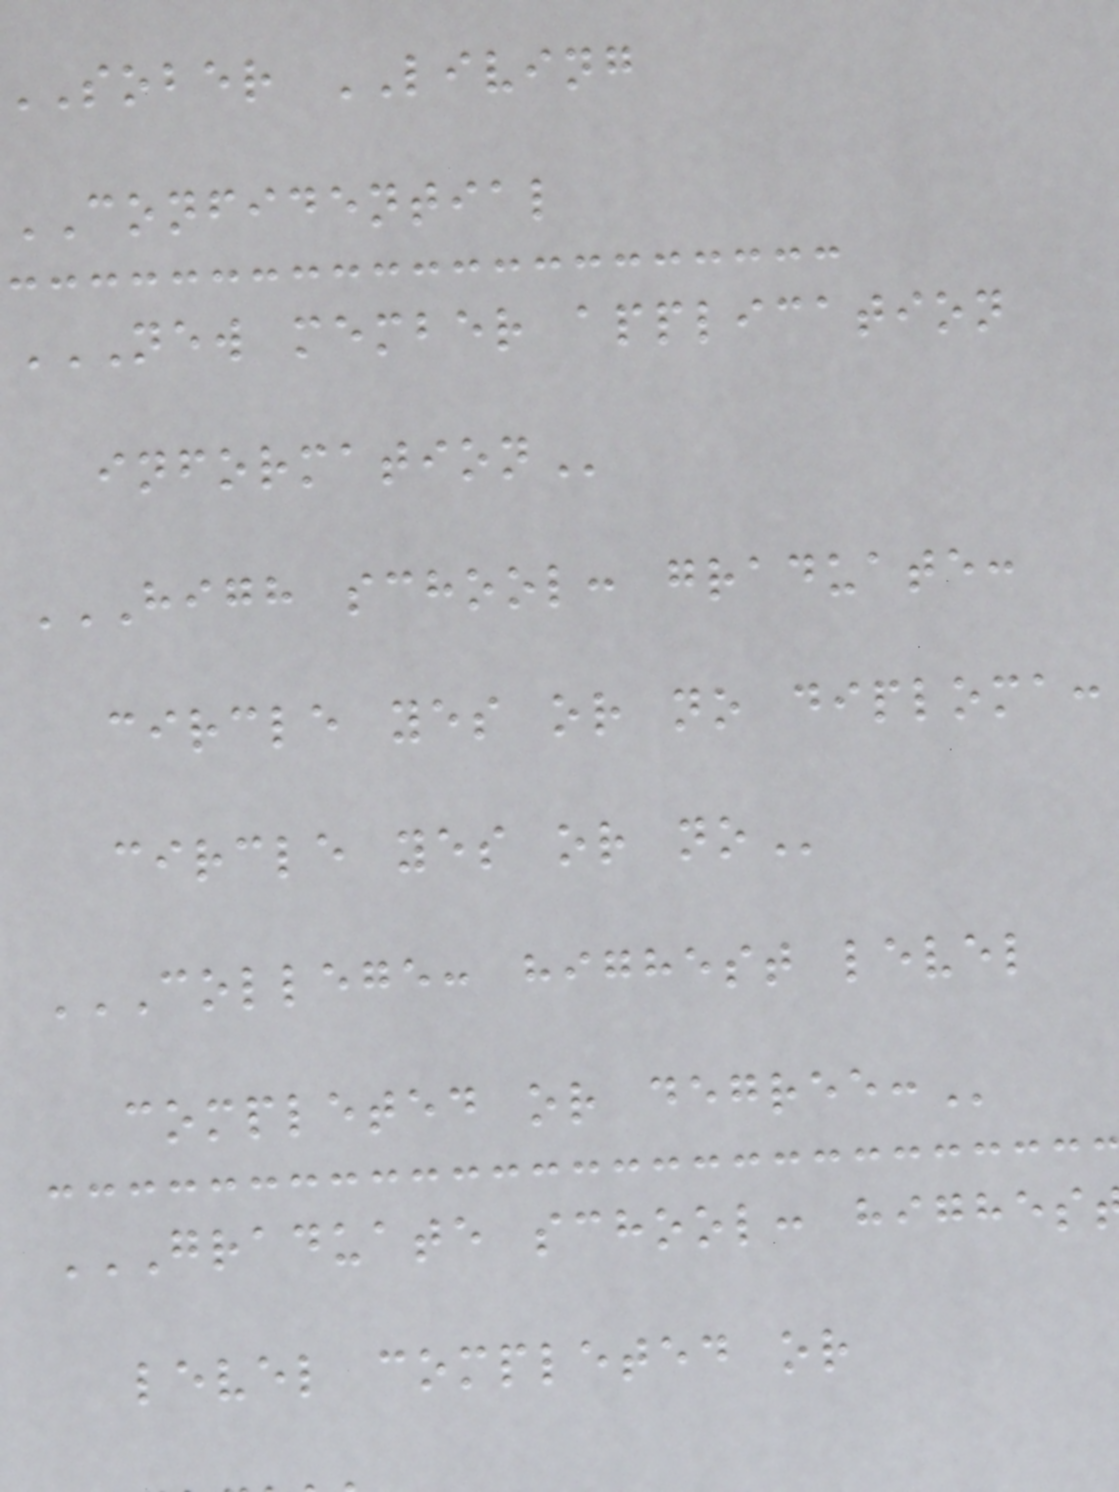sober LIVING
CONFIDENTIAL
NEW MEMBER APPLICATION
HIGH SCHOOL: GRADUATE:
circle yes or no diploma:
circle yes or
COLLEGE: HIGHEST LEVEL
completed or
level completed or
